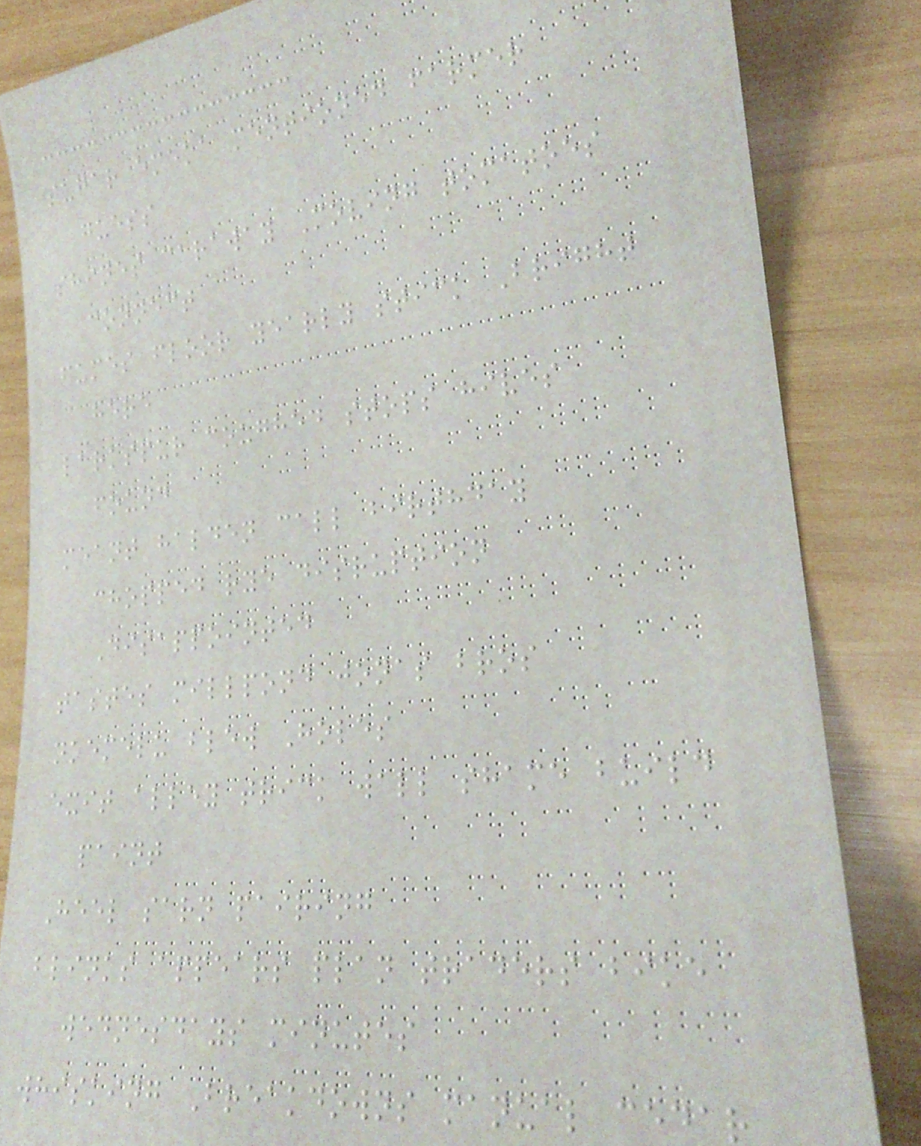sugar emeka mentioned farmer
guess
shines caraway Moving tomatoes
connect
fumes floor yearly stick Bright
here
larkspur coughed stops hives
found
meant halden call birthday
chopped rye disruption
Disappointed
tastes millpond jonas bros
nkemelu blew Holes
exit alley trick wall shame build
paint
Heel sarn pairing
blinks appears plan traders bike
wednesdays minutes
whisking Breakdowns manual cedar
